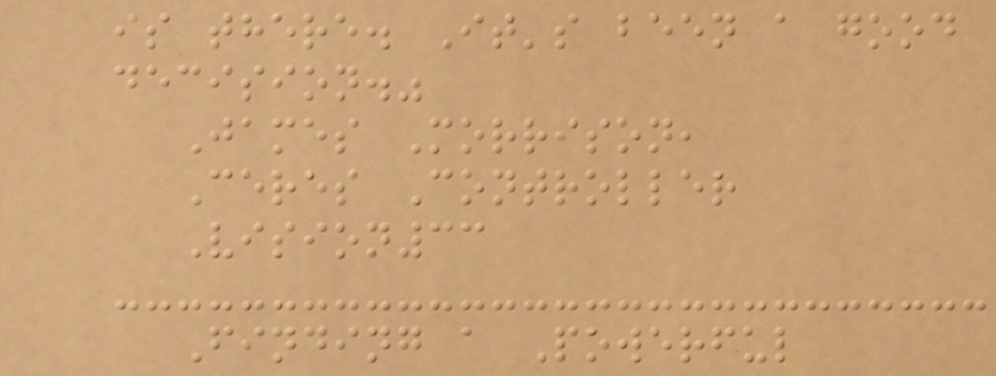is there. It's been a good
decision."
James Morrison,
Ceres Controller
Vision33
Finding a Powerful
